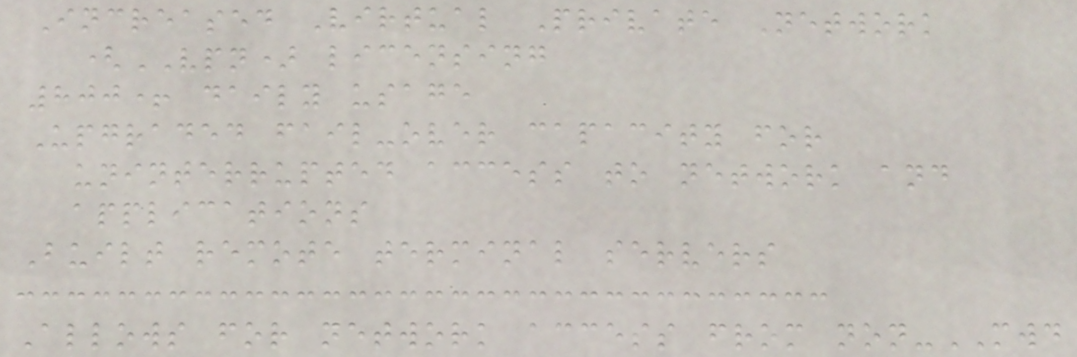Increased Virtual Private Network
(VPN) licensing
800+ daily usage
Upgraded fail-over capacity for
uninterrupted access to network and
applications
Built remote terminal servers
Allows for network access from non-MWD
